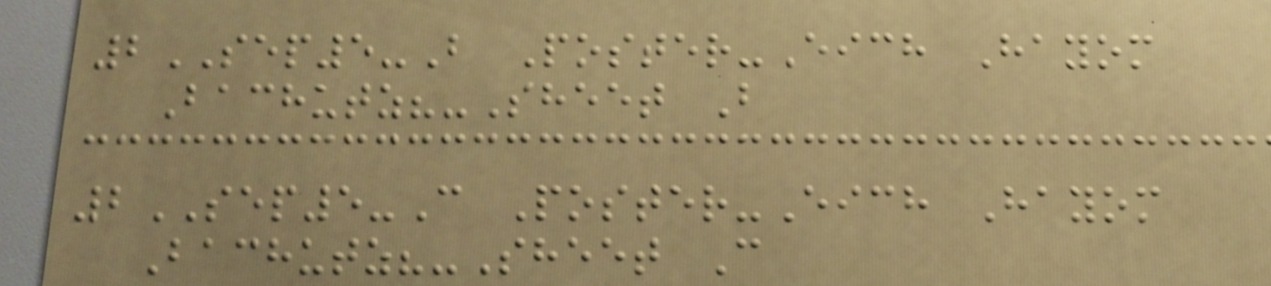2SEP5-B Poster-Eich Hayom
Bachutz?-Sheet B
2SEP5-C Poster-Eich Hayom
Bachutz?-Sheet C
